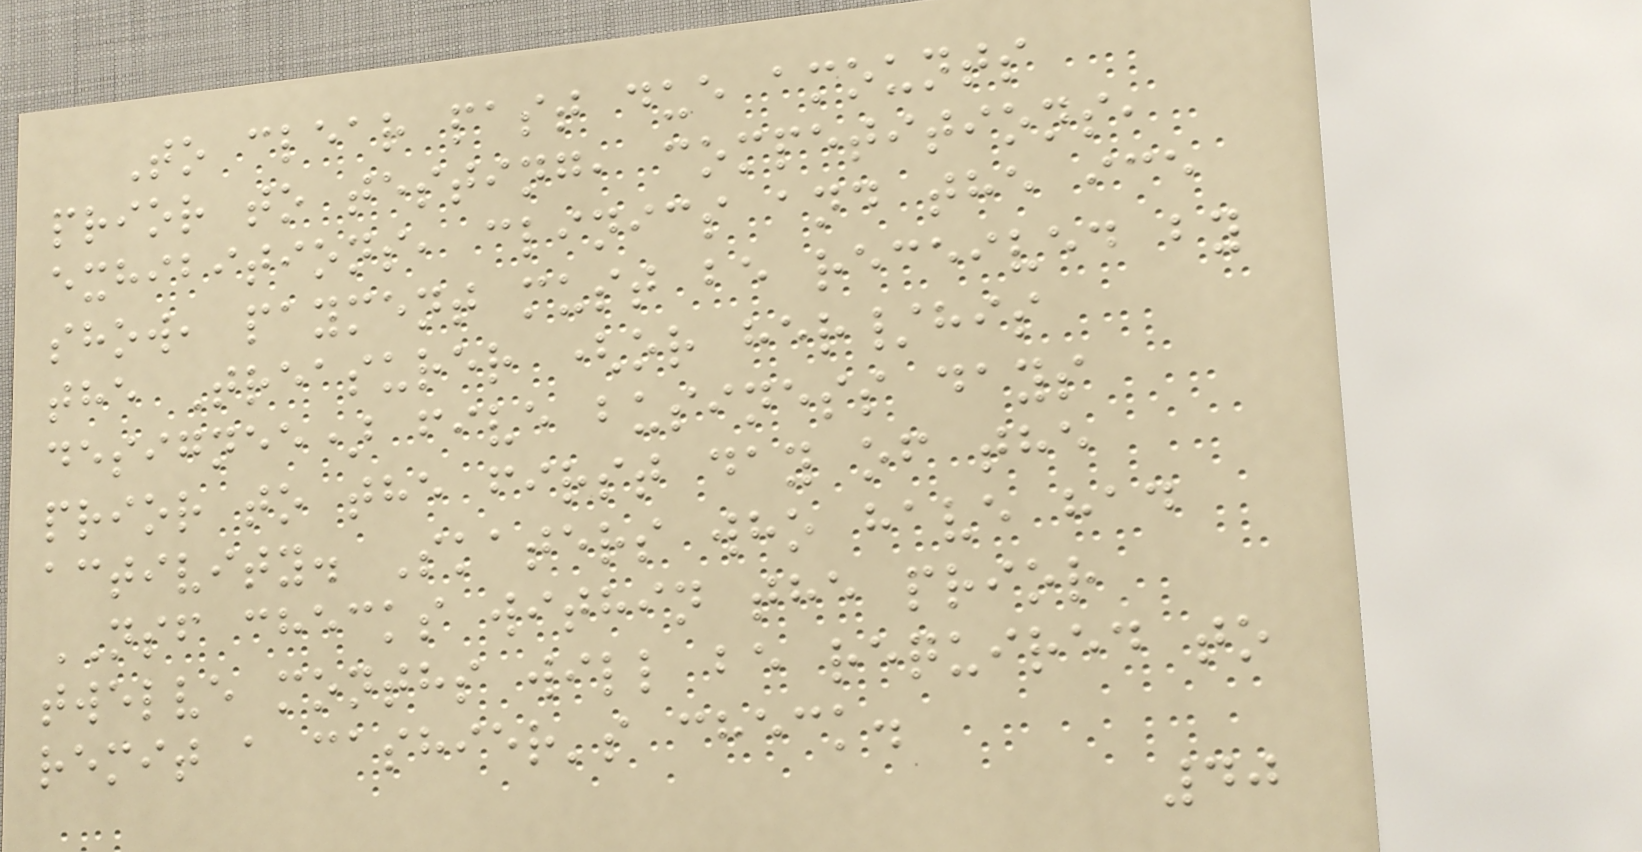To clear past due amounts
prior to testing, competitions,
exhibitions, clinics and the ice
show, payment must be received by
the Treasurer (or her/his
designee) five business days
prior to the first day of the
activity. Skaters who have had
NSF checks within the prior
twelve months will be required to
remit a cashier's check.
40
